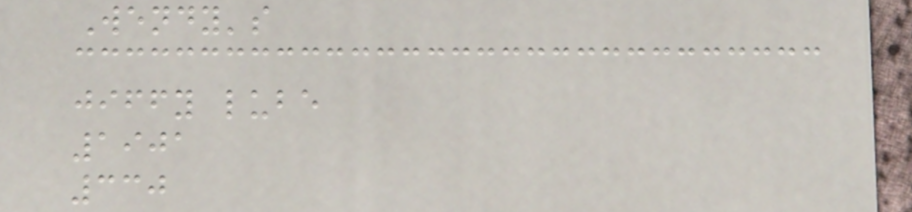Wendy's
jiffy lube
1901
330
